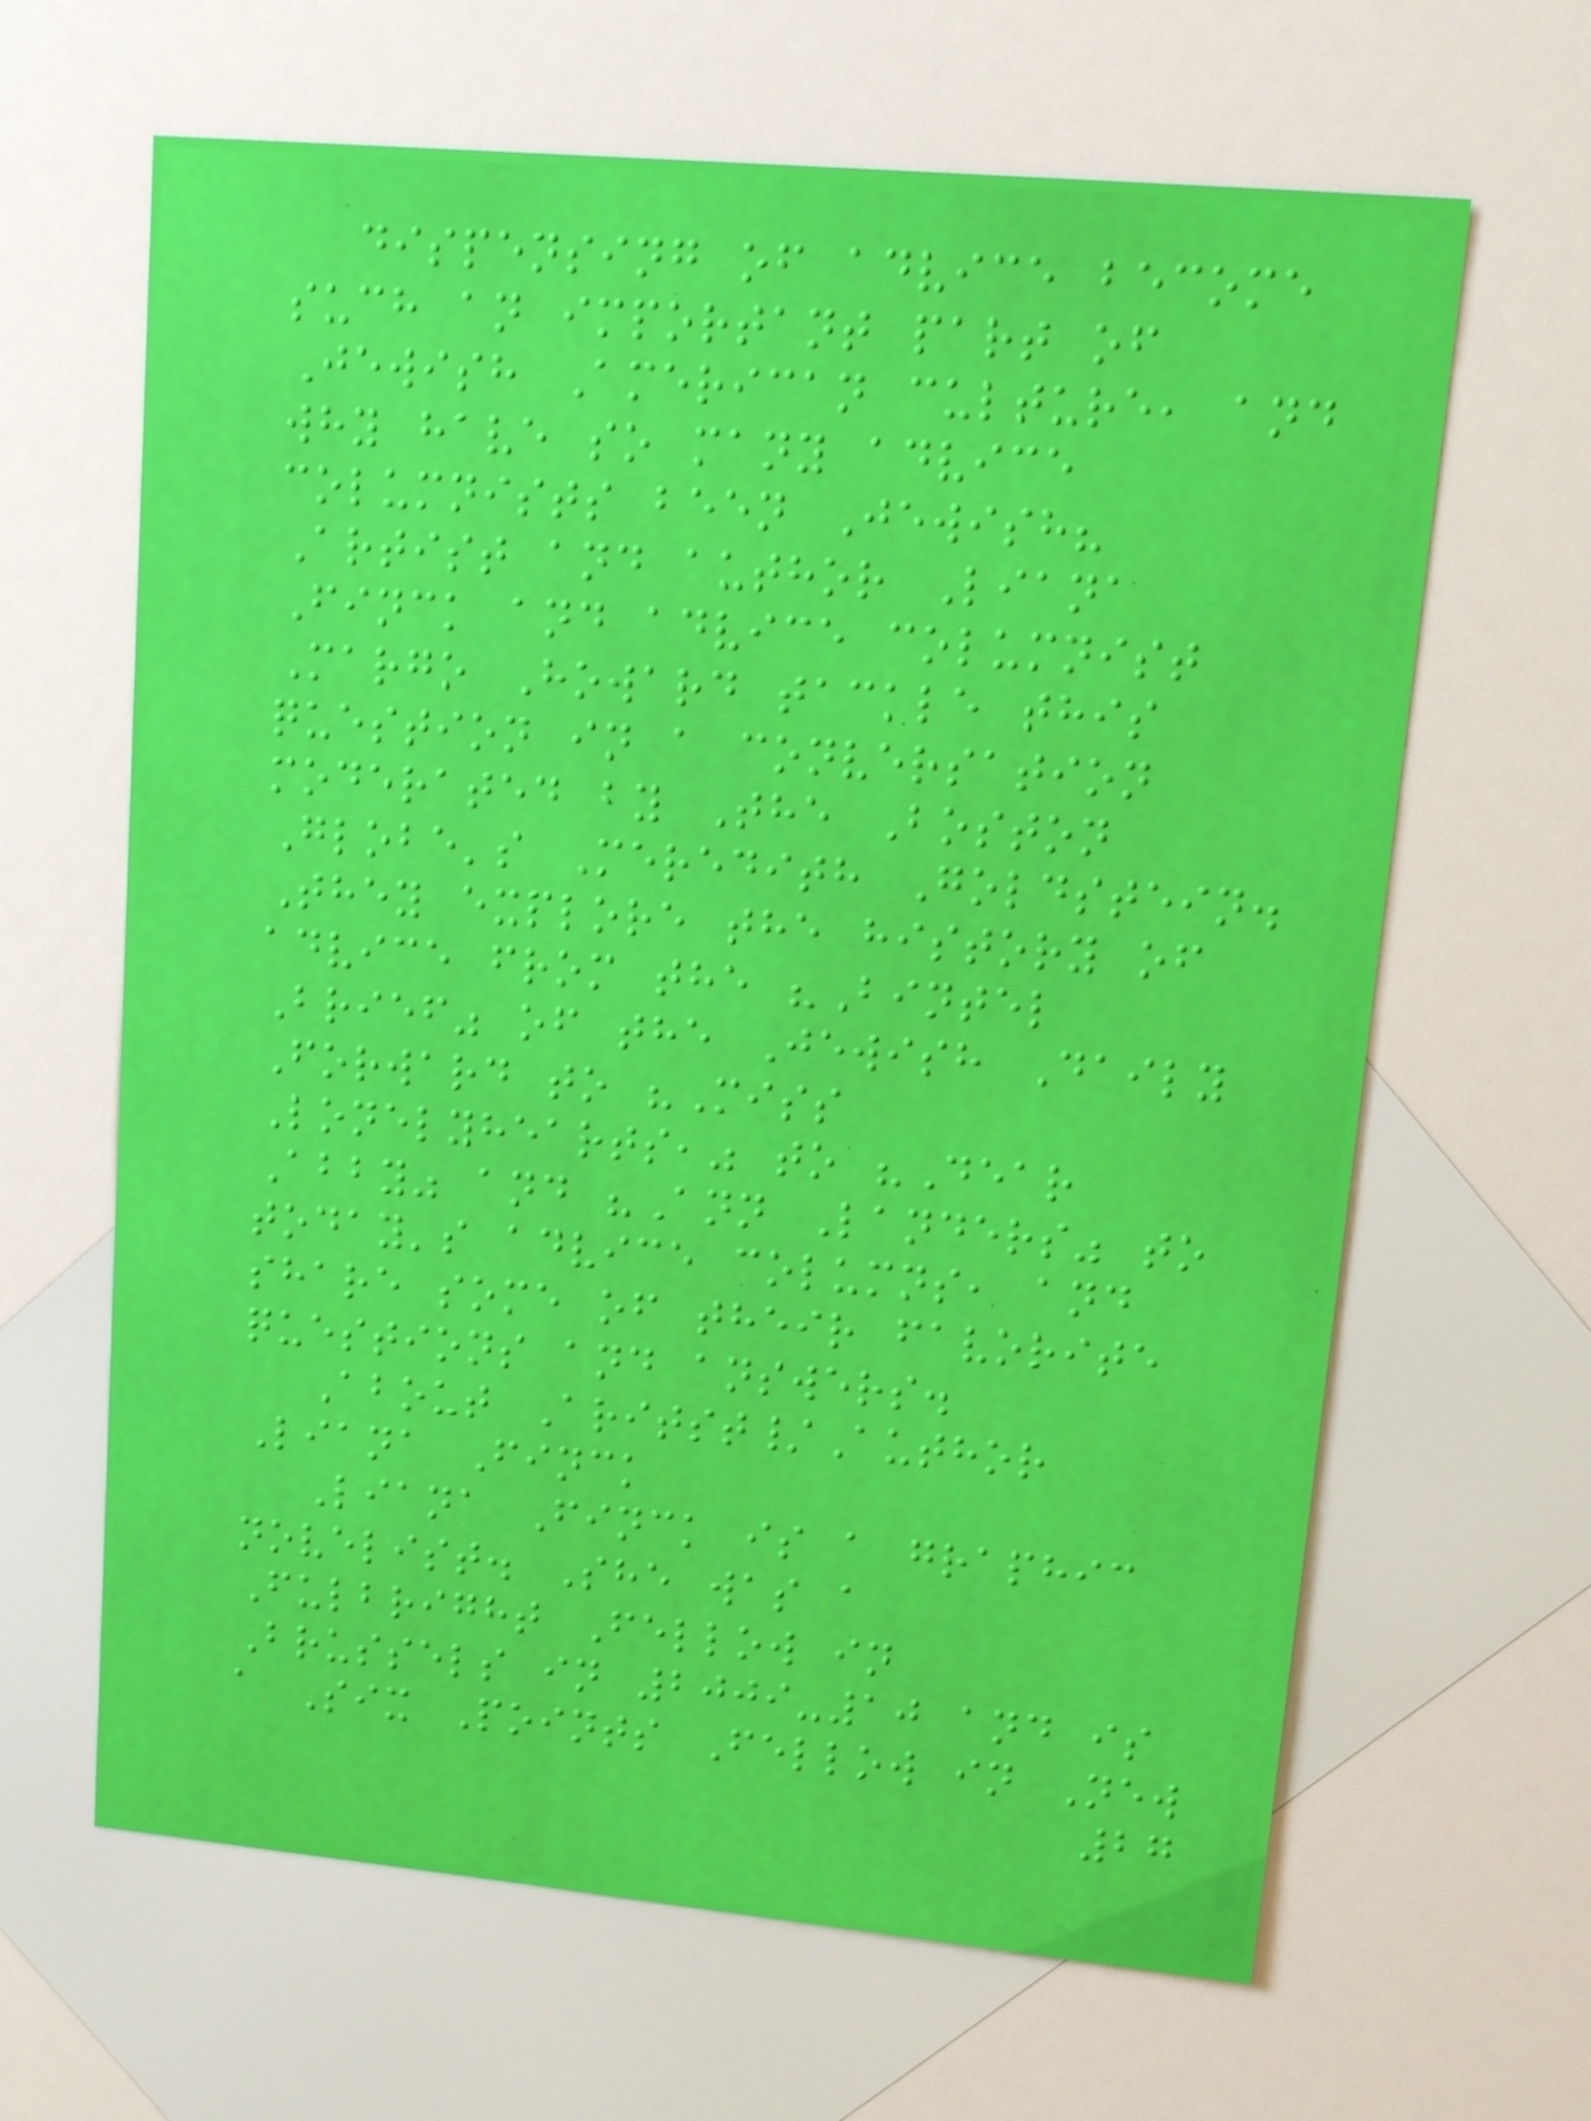dispensing of advice become
such an important part of
Jewish American culture, and
why have so many advice
columnists been Jewish?
Artist and author Liana
Finck and advice columnist
Margo Howard tackle this
question in a conversation
moderated by The Boston
Globe's Meredith Goldstein.
They explore the history of
advice from the "Bintel
Brief" of the Jewish Daily
Forward to "Miss
Lonelyhearts," to "Dear
Abby" and "Ann Landers" to
today's advice columns, and
share some of their favorite
questions and answers.
About Aritst/Author
Liana Finck
Liana Finck is a graphic
novelist. She was a
Fulbright Fellow in
Brussels in 2009-10 and is
a Six Points Fellow in New
27
